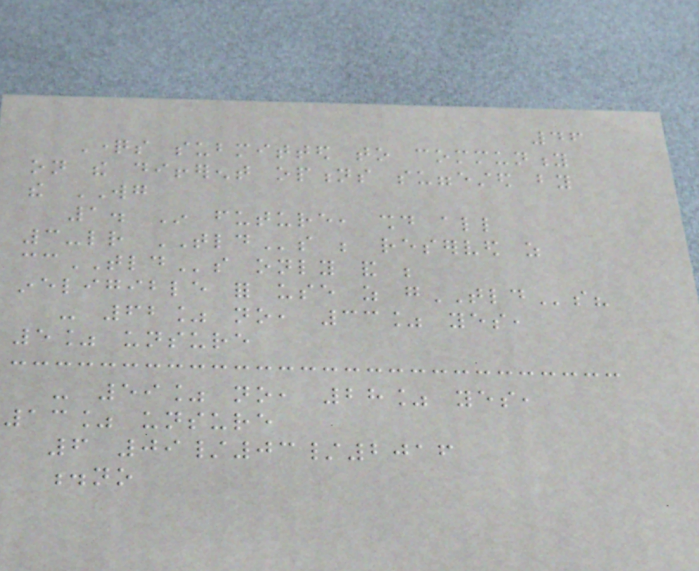46
Questions submitted to community
on the different options suggested by
the WG
1. In future, should all
3-letter TLDs be reserved as
ccTLDs only and be
ineligible for use as gTLDs?
- 62% no, 33% yes,
5% unsure
- 59% no, 28% yes,
13% unsure
6 09/03/2016
.no
